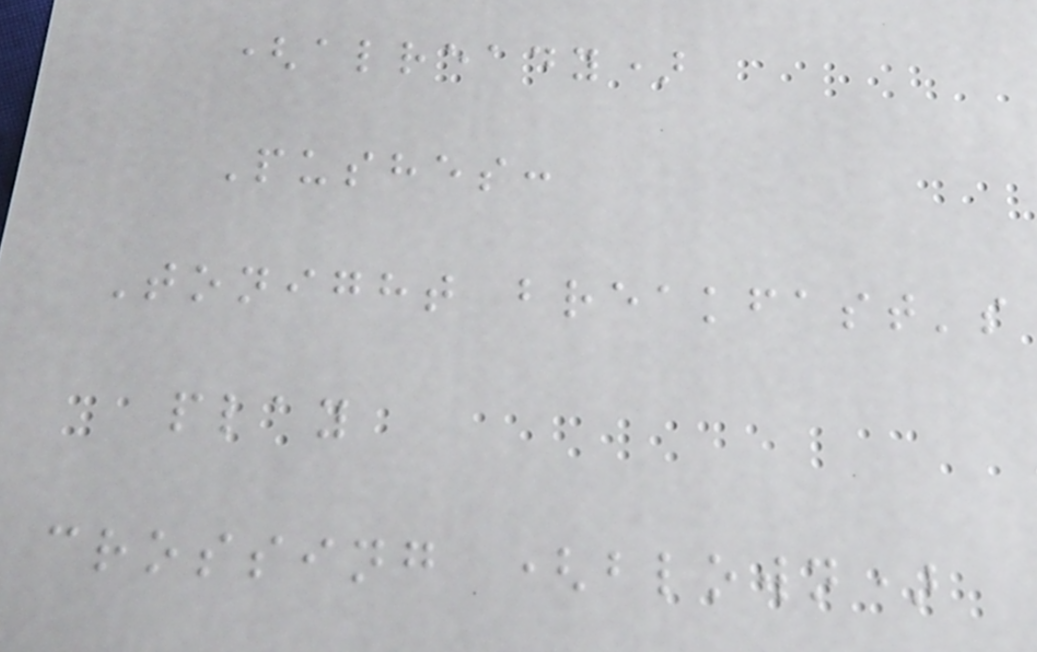(already)
Pushes:
Tonight breakfast's
play
crossing (blown)
